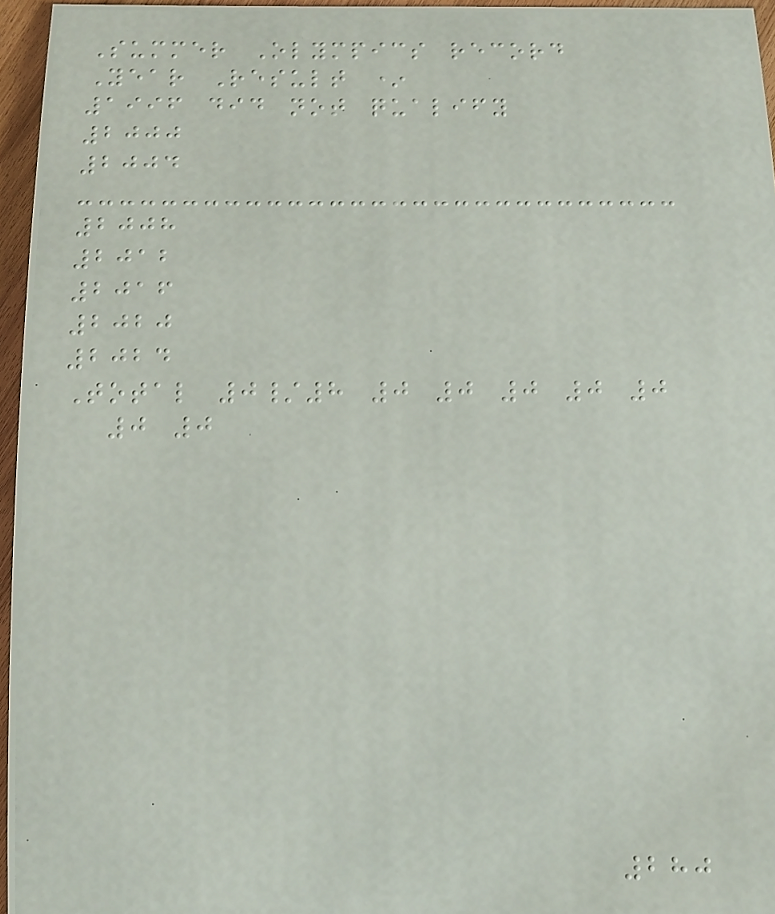Summer Olympics record
Year Result *
1996 did not qualify
2000
2004
2008
2012
2016
2020
2024
Total 0/8 0 0 0 0 0
0 0
280
